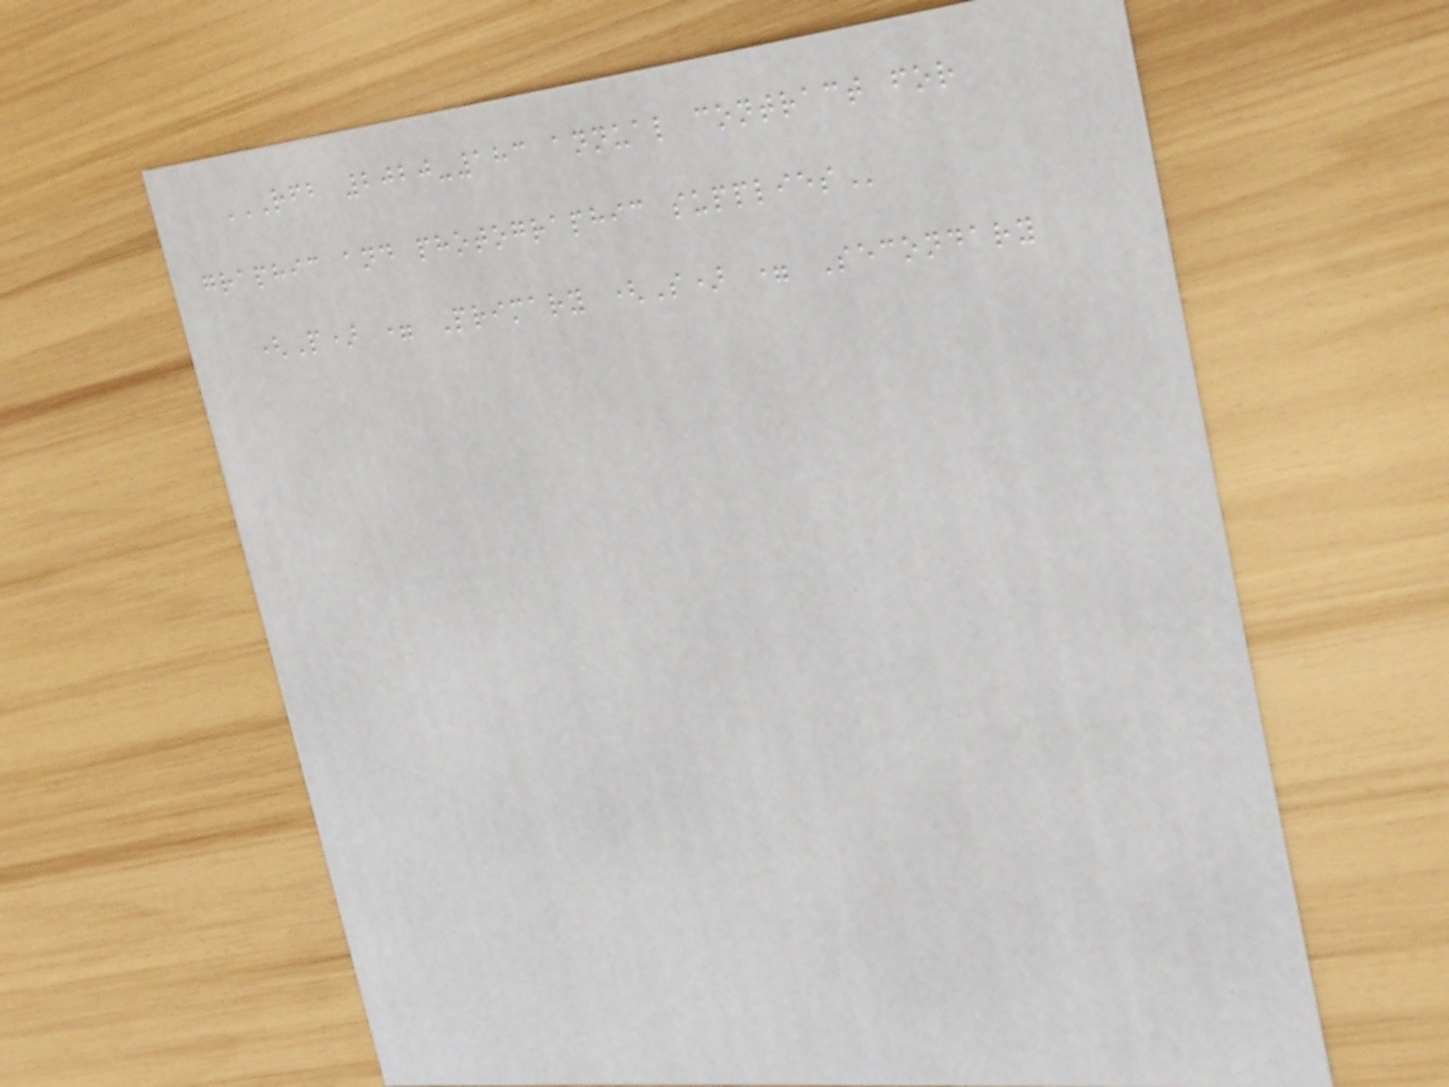RFB 2020-183 ANNUAL CONTRACT FOR
GRAPHIC AND PHOTOGRAPHIC SUPPLIES
(P) = Primary (S) = Secondary
